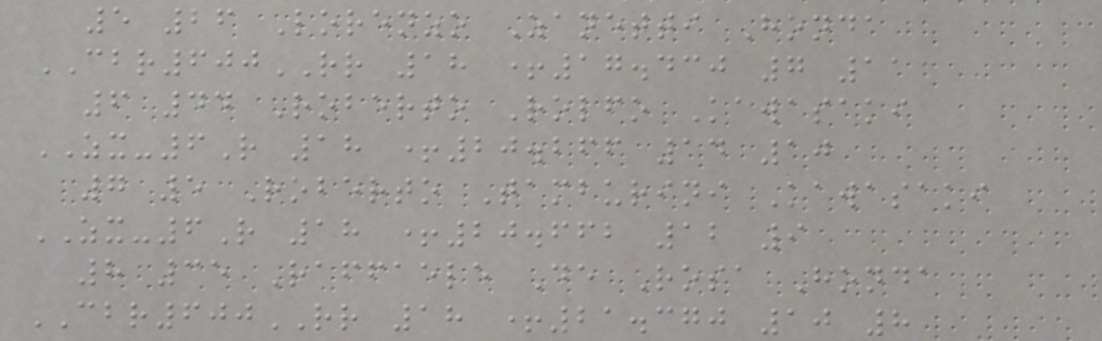5 26 Lorenzo Zanetti Honda
CBR600RR 18 +17.430 7 11
6 44 Roberto Rolfo Kawasaki
ZX-6R 18 +20.266 14 10
7 5 Roberto Tamburini Kawasaki
ZX-6R 18 +20.662 12 9
8 35 Raffaele De Rosa Honda
CBR600RR 18 +21.370 10 8
